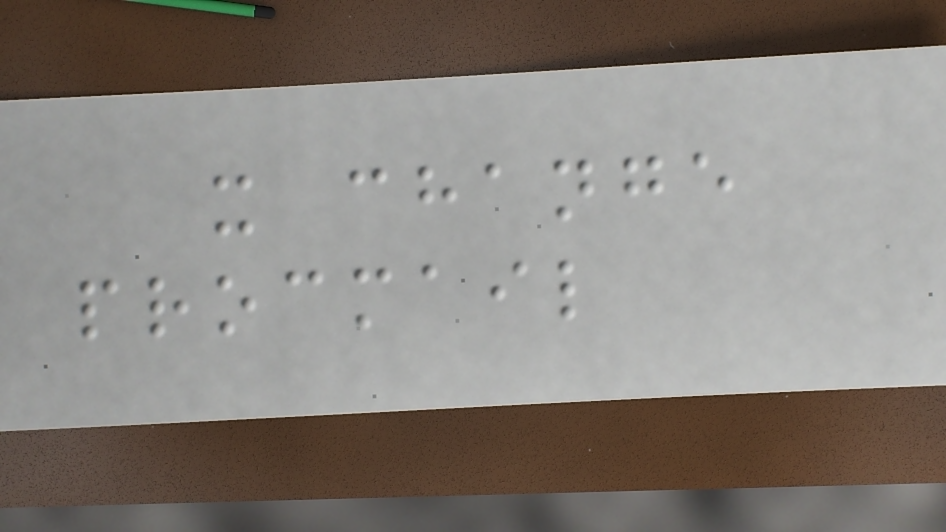x change
procmail
